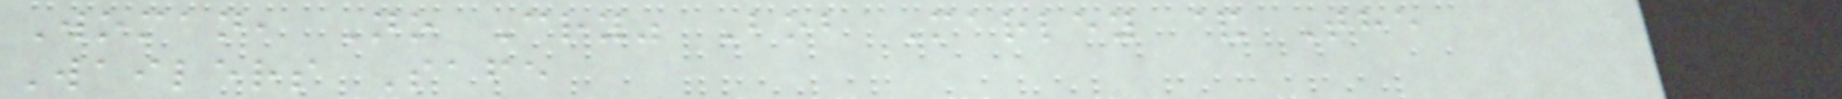Woman, No Cry" Bob Marley & The
Wailers Safe
